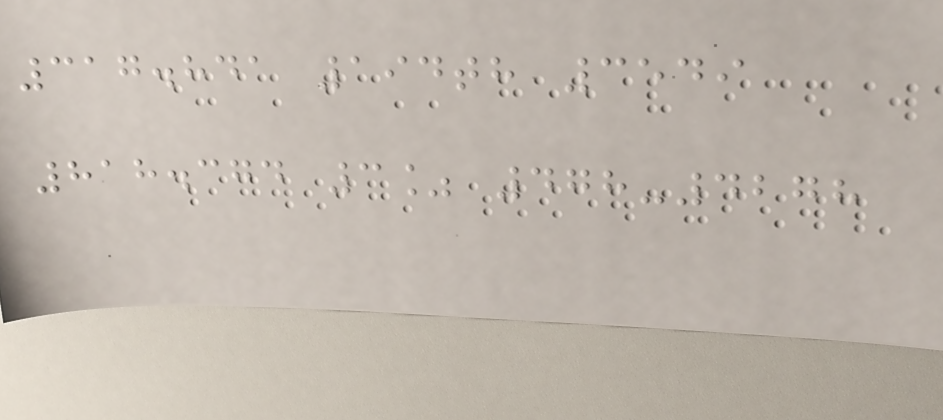317.841 194th 3549
818.374 3% 478-4278
